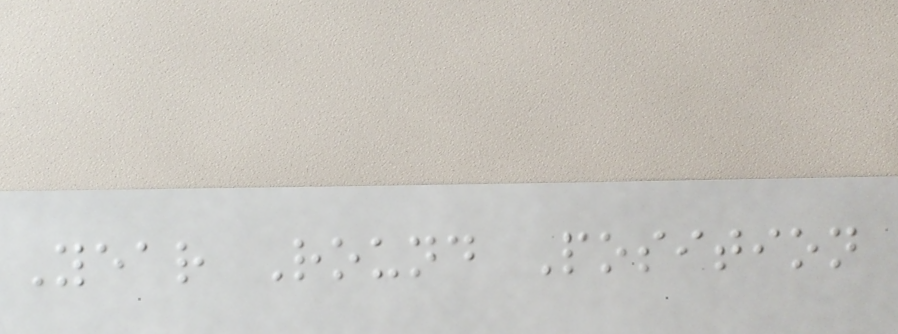Year Round Position
